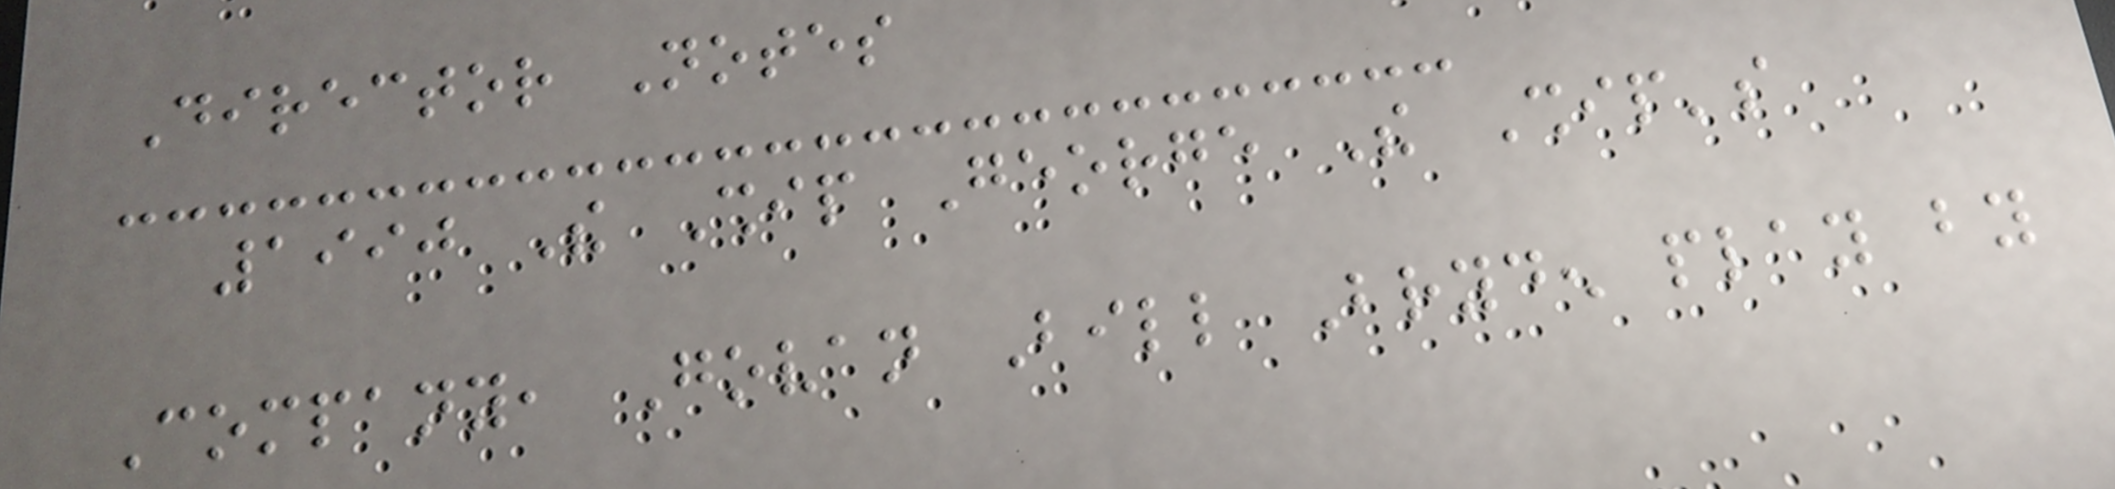Director Notes
1990 The Ship George The Ship's
Company, Govan Bill Bryden play by
